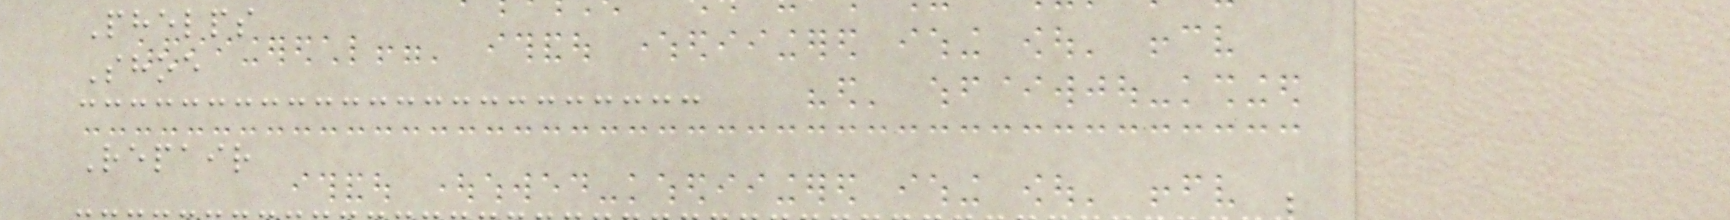Phelps
Shoe
Repair
